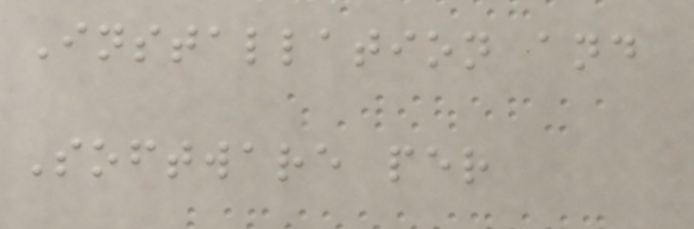Installation and
Software per
